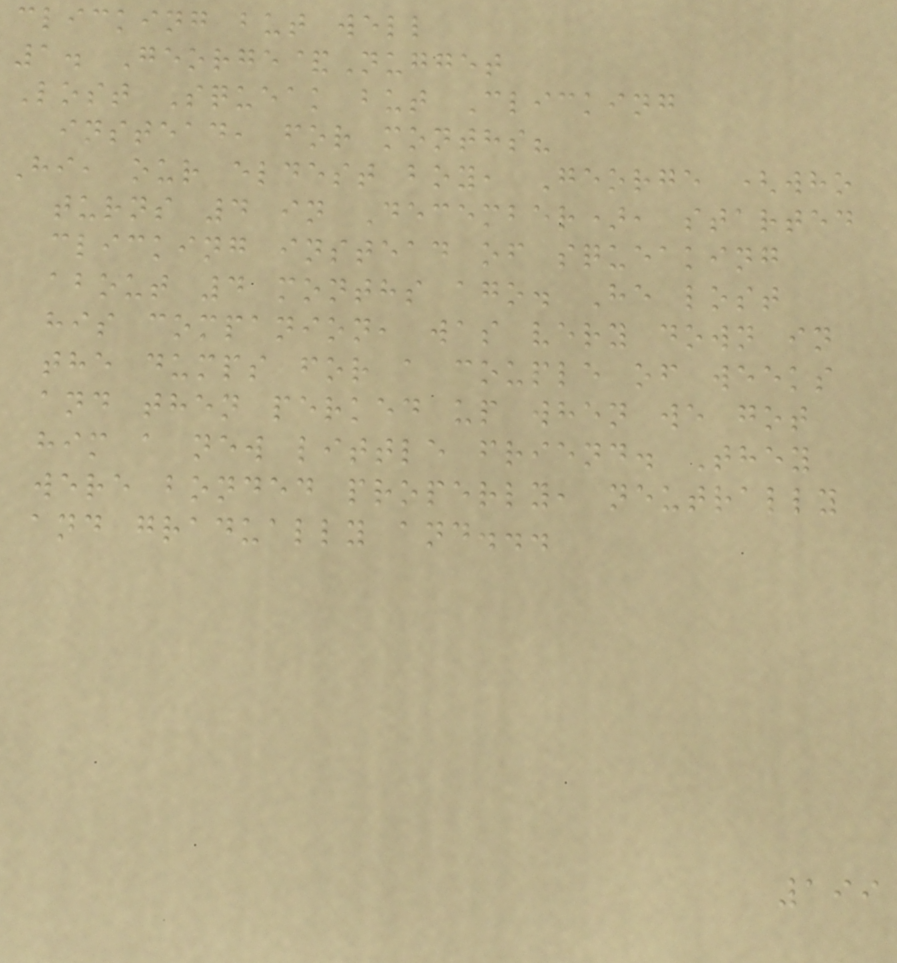clicking but well
1. George&Nugget
Lost Squeak but Clicking
instead, for months?
Hi, our eldest boy, George (who
turns 4 in December), started
clicking instead of squeaking
about 4 months ago. He lost
his companion, was very down in
the dumps for a couple of weeks
and then perked up when we got
him a new little friend. They
were bonded properly, neutrally
and gradually and...
199
